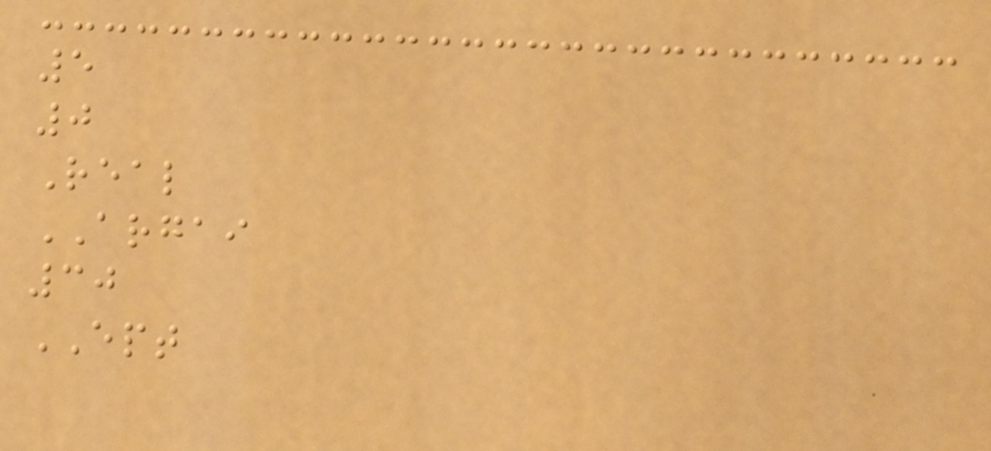5
0
Real
ARGAI
30
EPT
